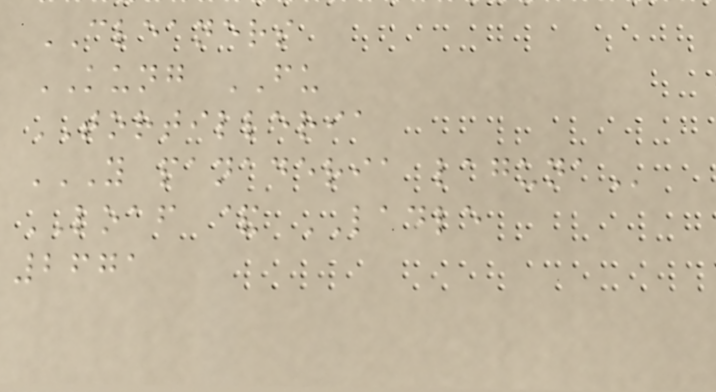CLEANERS
KUNG FU
TORTILLERIA
Y PANADERIA LAGUNA
LOAF & LADLE
2671
